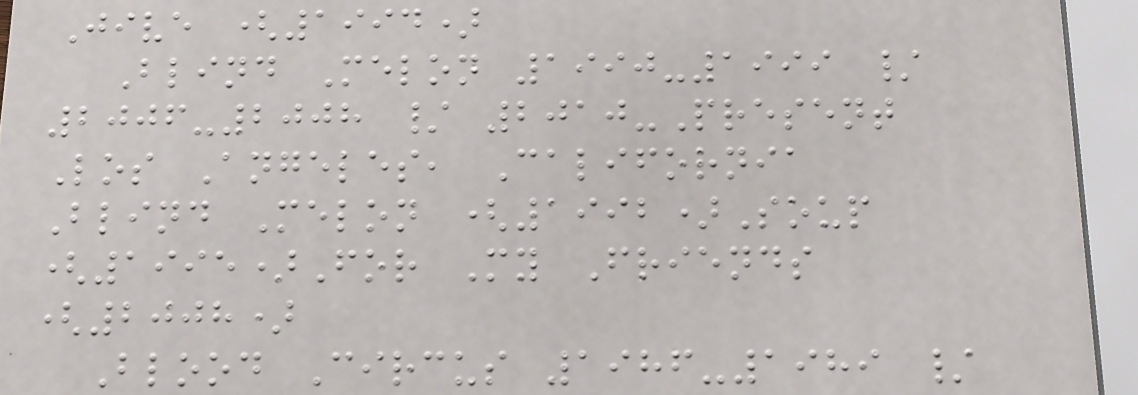Jive (1994)
Blind Melon 1990-1999 /
2006-2008 / 2010-Present
Los Angeles, California
Blind Melon (1992)Soup
(1995)For My Friends
(2008)
Blood Circus 1986-1989 /
